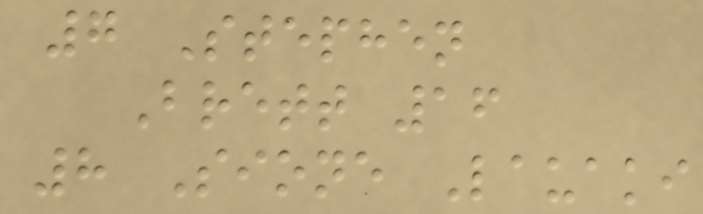7 Stephen
Brett 16
8 Sione Lauaki
